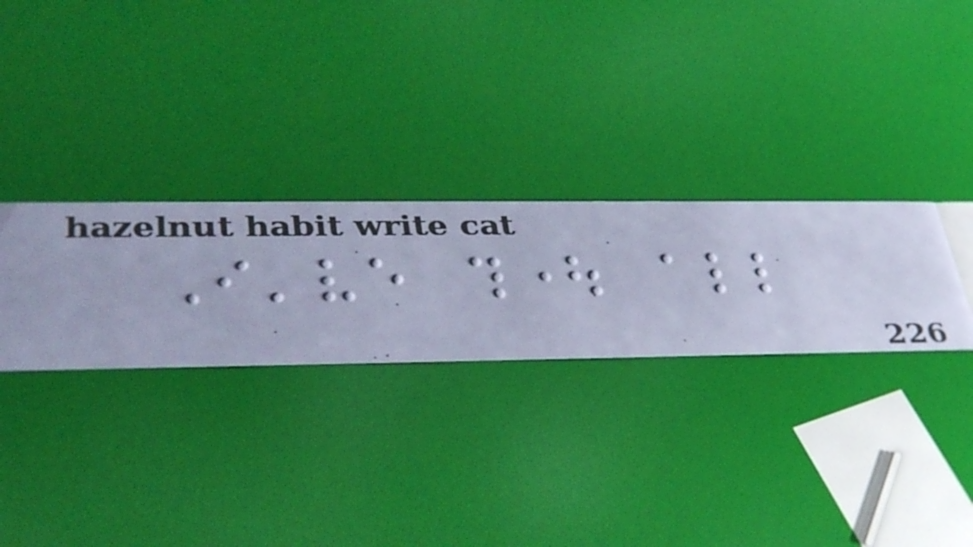I've thought all
